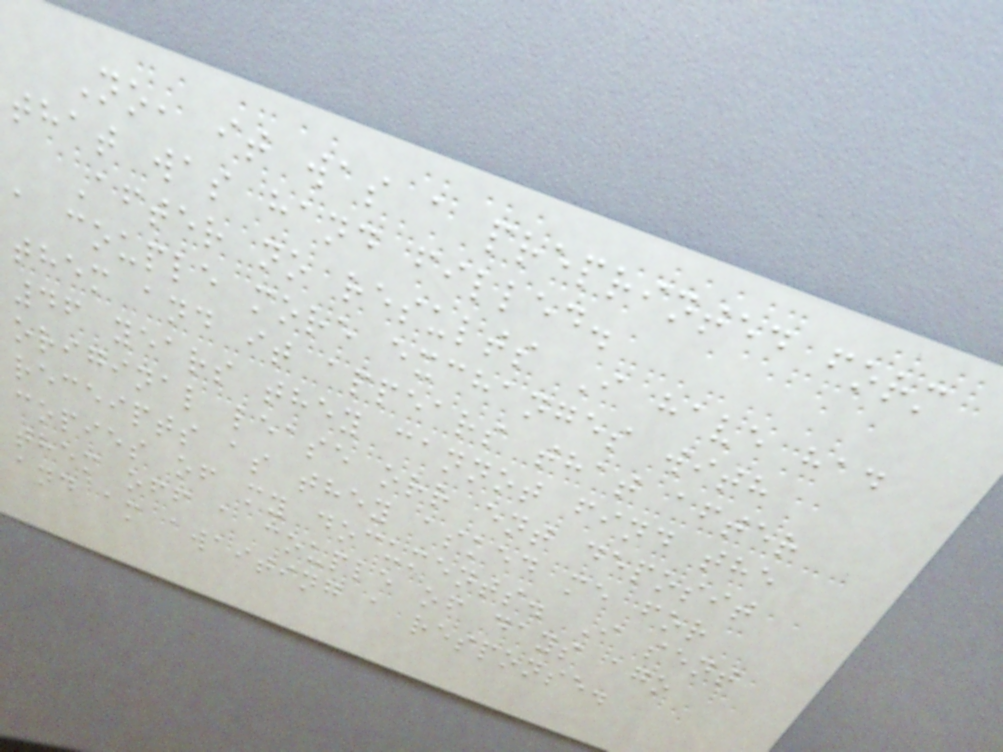No, it was a preprinted form
that was hand filled.
After no results I have had
a couple more exchanges with
them and it appears that after
46 years they cannot find the
original lease orr ent deposit
receipts as they asked me for
copies of my documents. I sent
them off a couple of days ago
and am awaiting a response.
